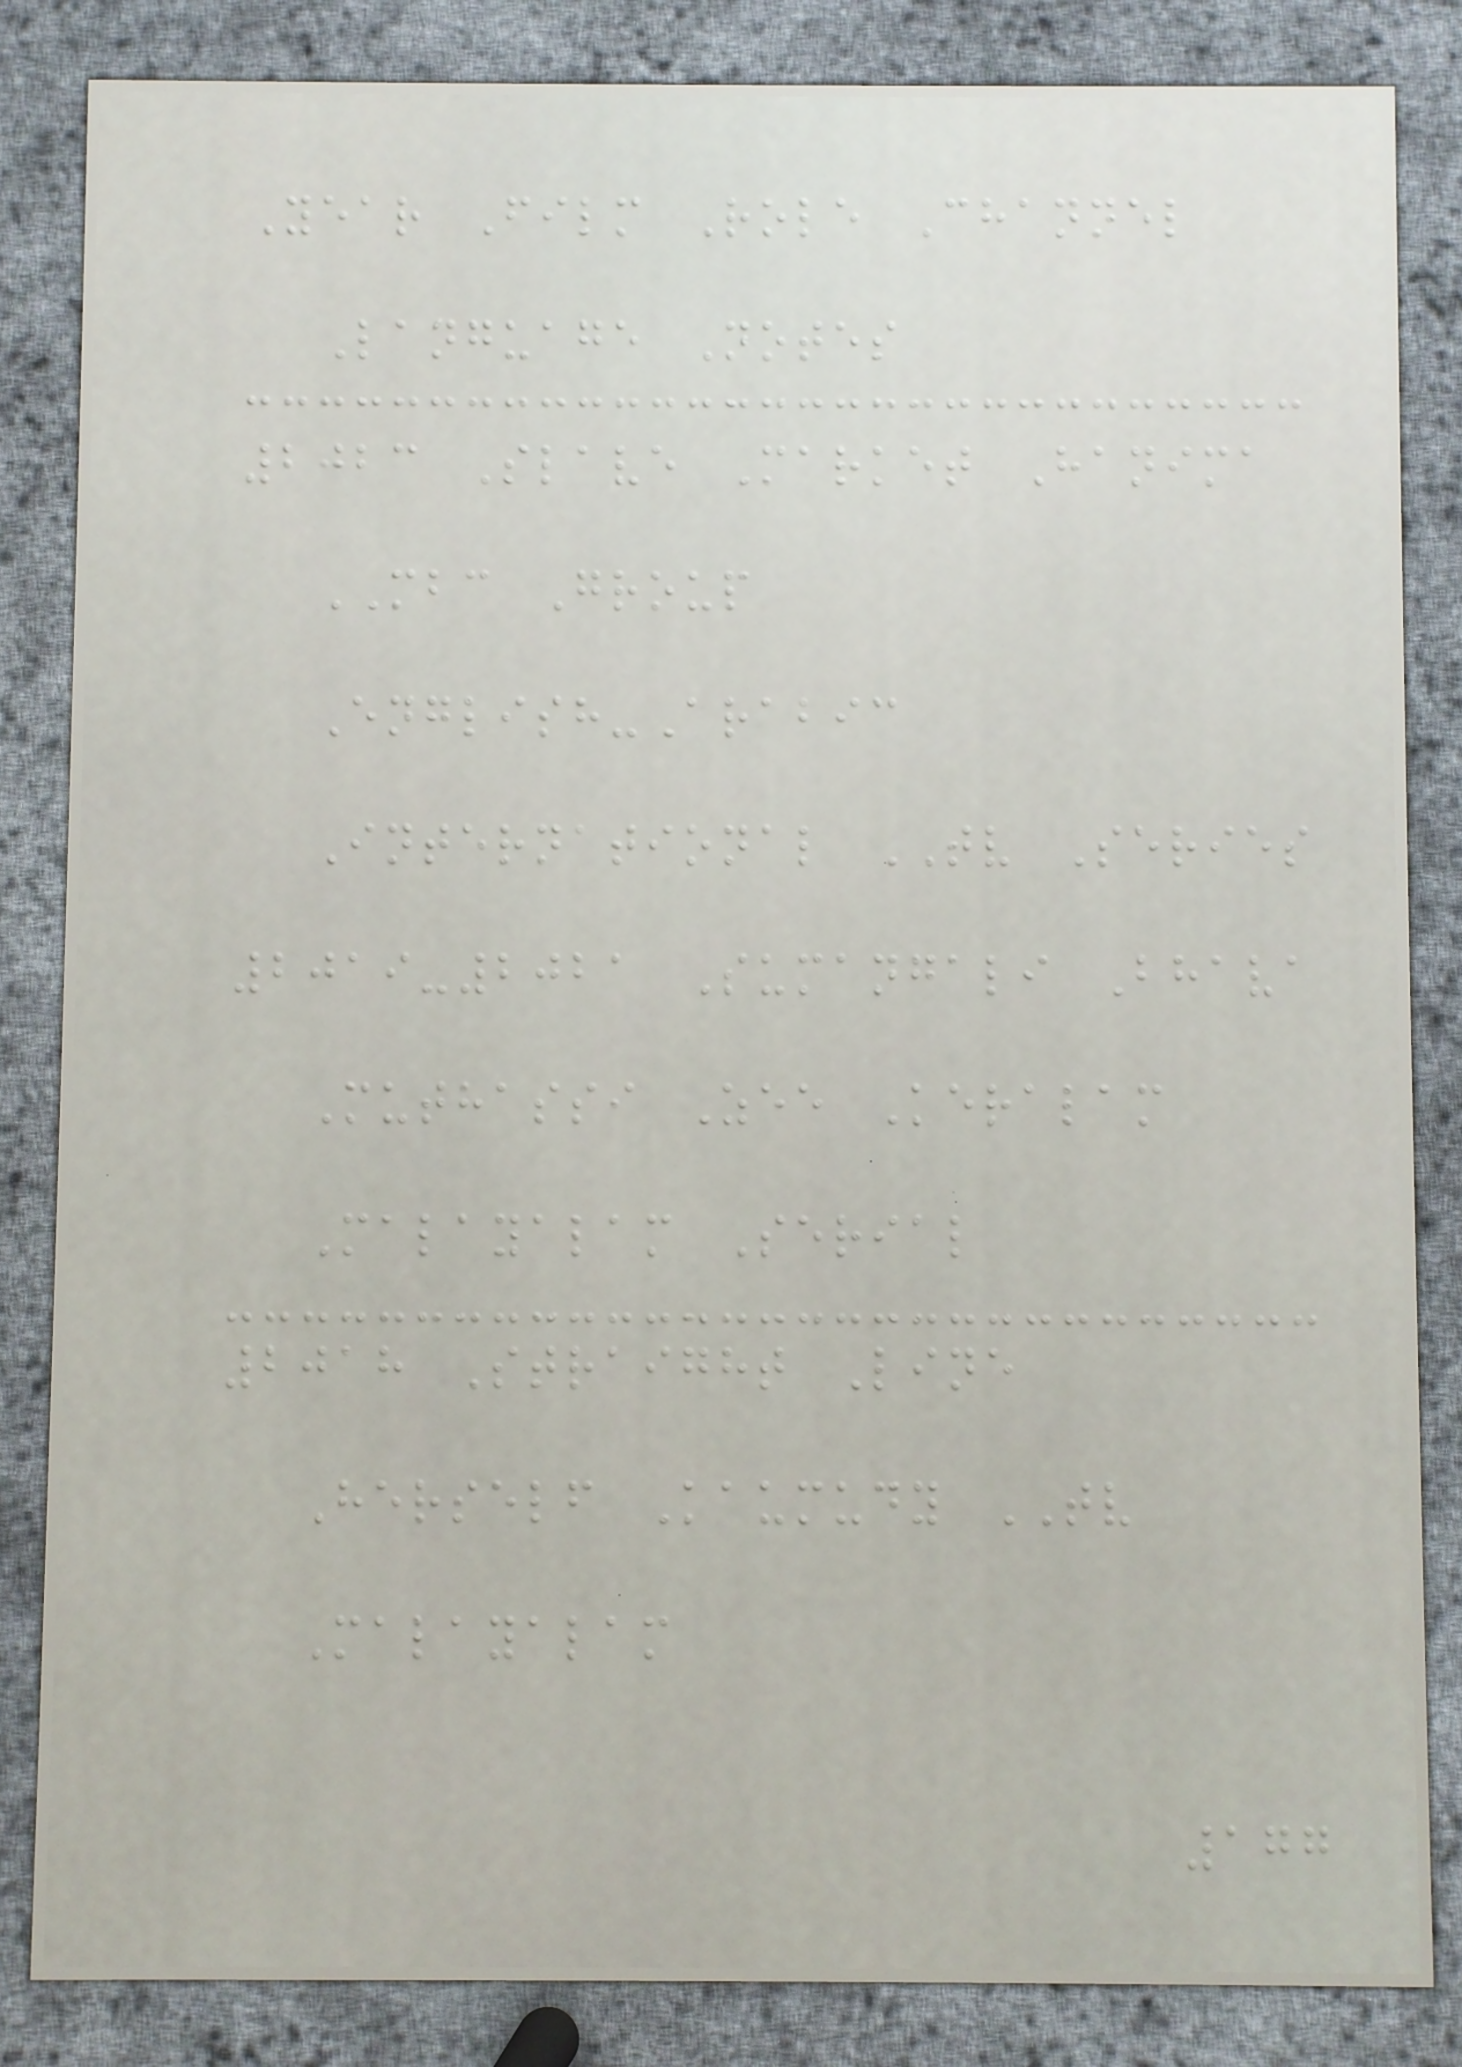Year Film Role Channel
Language Notes
2023 Slave Market Hanima
MBC Group
English-Arabic
International TV Series
2019-2021 Sumangali Bhava
Muthassi Zee Keralam
Malayalam Serial
2018 Straight Line
Herself Kaumudy TV
Malayalam
177
